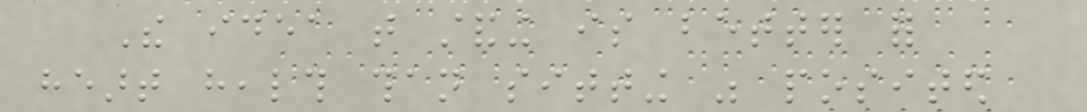The idea that standing is better for
heart health than sitting was posited
